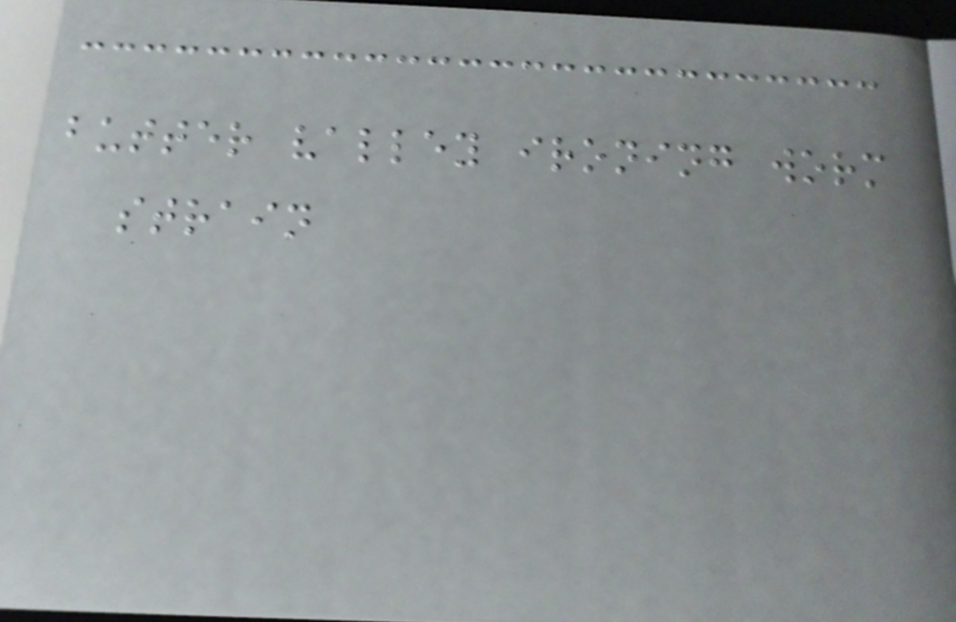butter valley ironing worm
strain
